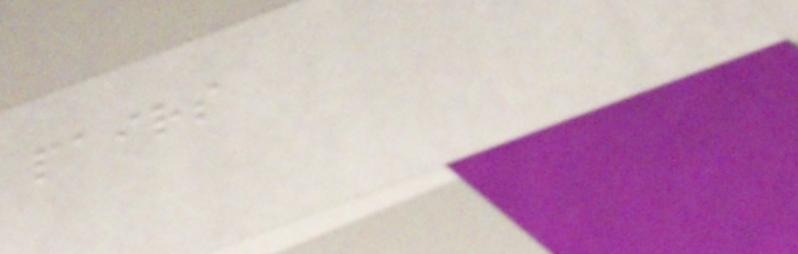pairs
